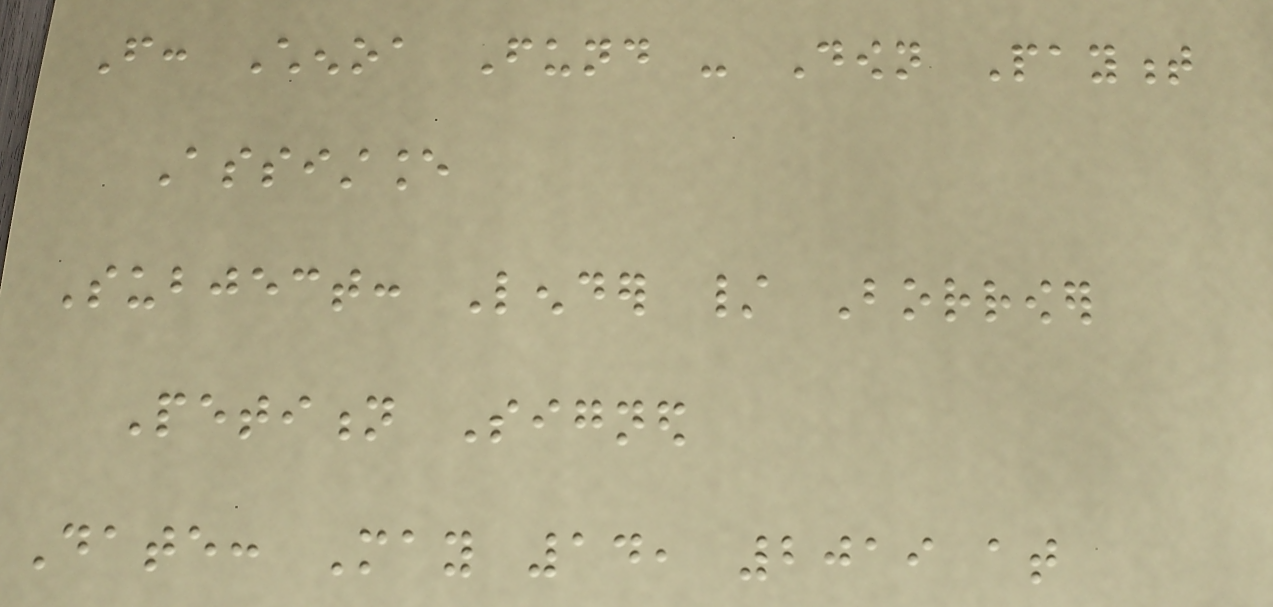From: Chenoa Fund - Down Payment
Assistance
Subject: Lender / Borrower
Petition Signed
Date: May 14, 2019 at
